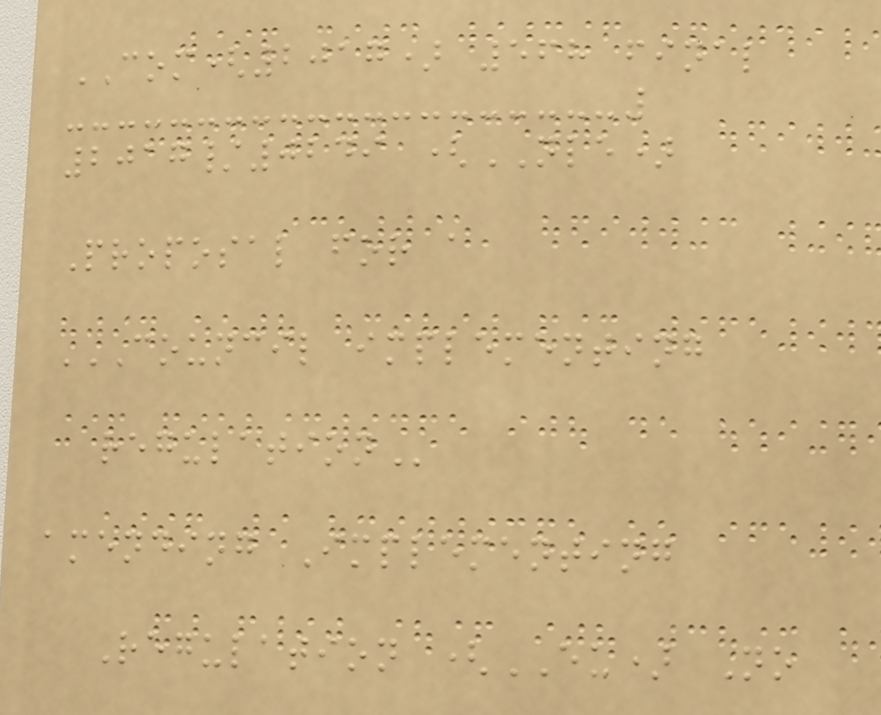COM(2017) 568 final
2017/0249 (NLE)
Proposal for a
COUNCIL IMPLEMENTING
REGULATION
amending Implementing
Regulation (EU) No
